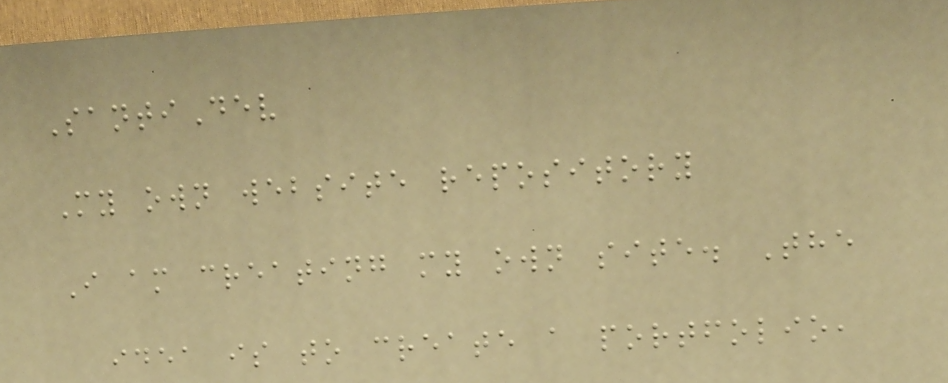SantiDev
My own website repository
I am creating my own site. The
idea is to create a portfolio,
